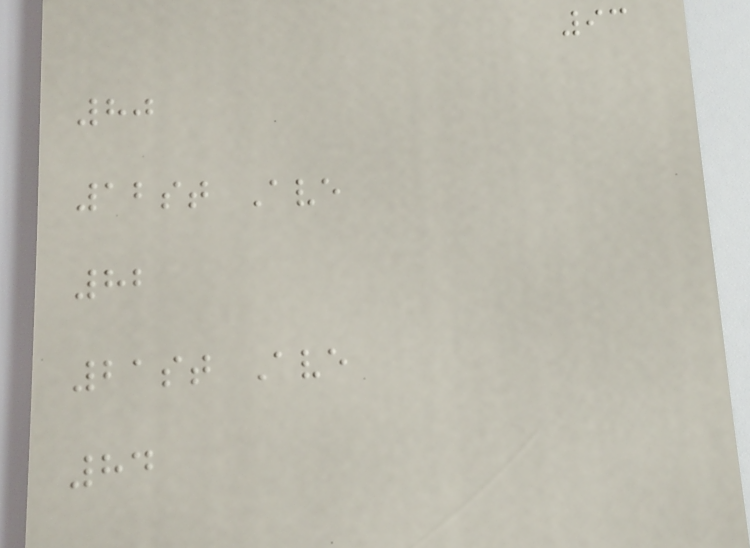93
80
12st Ave
82
21st Ave
84
